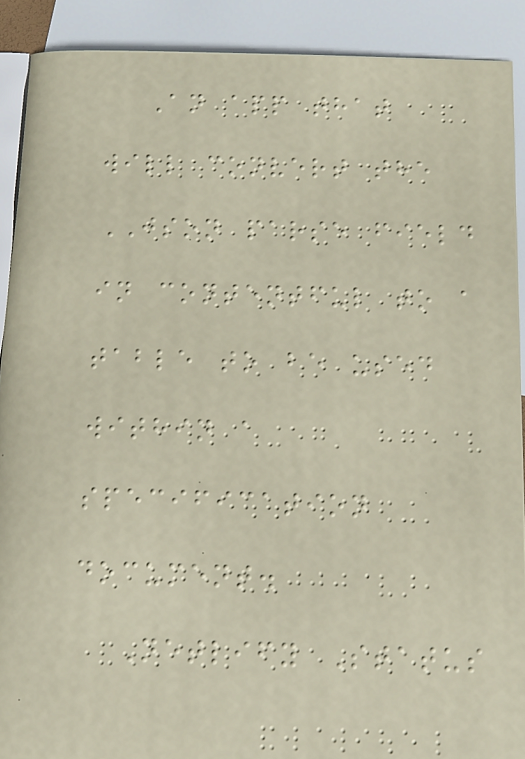An app that
will convert the
JSON parse field
in contentful to a
table to be used
within a
specification
document.
Netlify Status
